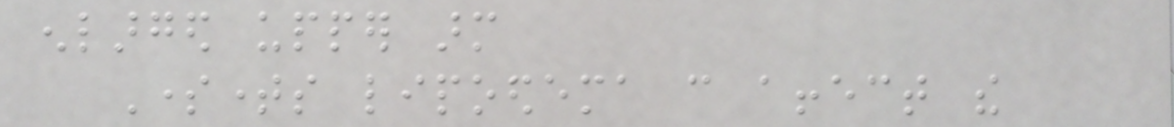enlarged upper arm
Sometimes lipoedema can affect the
